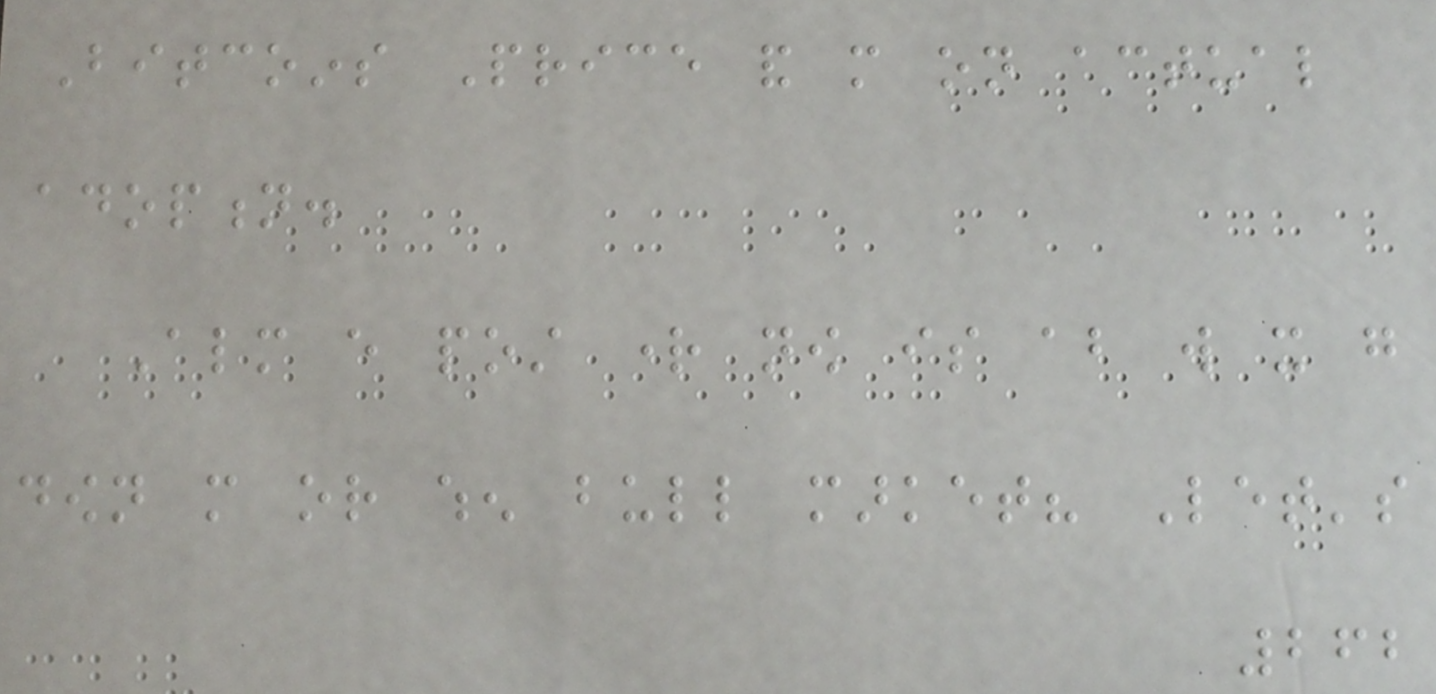Bitcoins Price and more on actual
adoption.
Almost every post right now is about will it go
down more or when bull market? Let's
262
